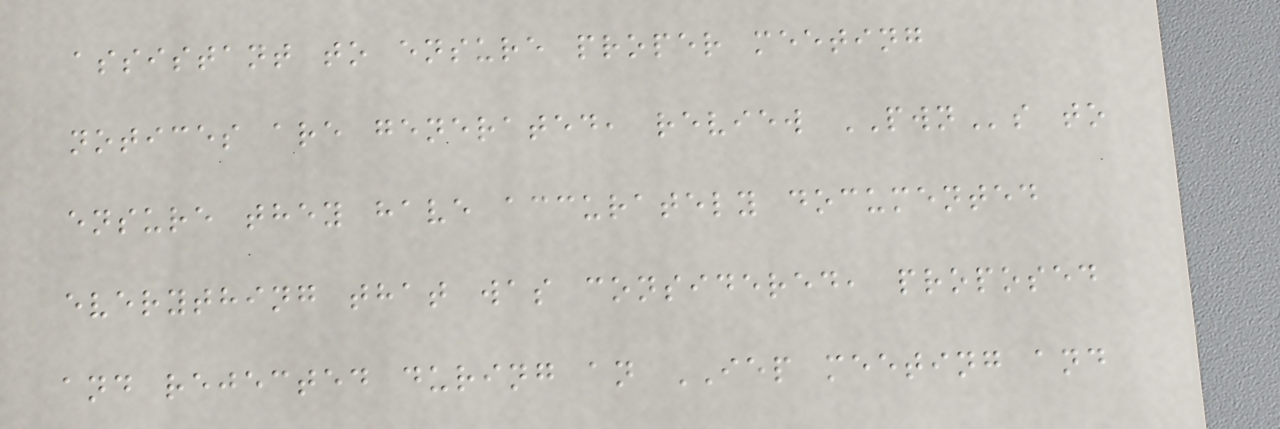assistant to ensure proper meeting
notices are generated, review PWNs to
ensure they have accurately documented
everything that was considered, proposed
and rejected during an IEP meeting and
